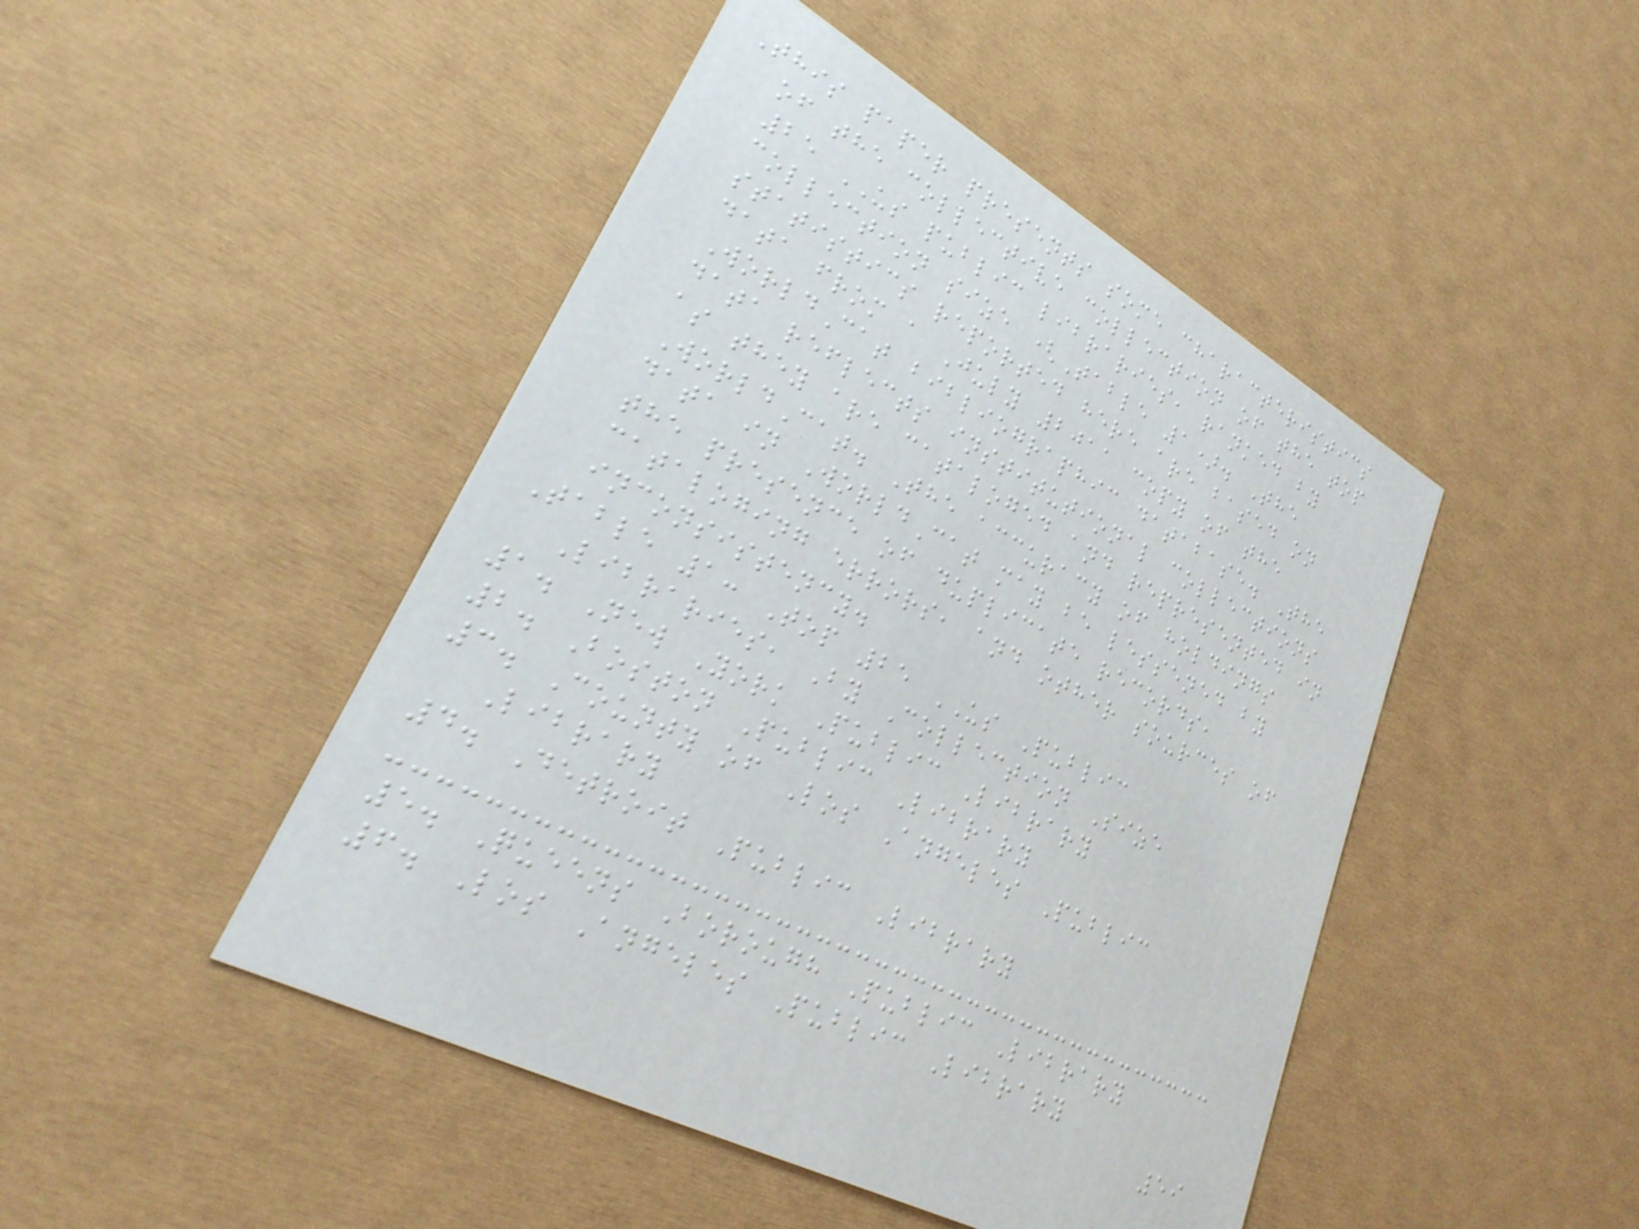This paper presents some characteristics
of the collective collection of the top
25 US public libraries, ranked by
collection size (Table 1). The
statistics reported here are based on
data from a July 2011 copy of the
WorldCat bibliographic database. The
data reflects institutional collections
as they are cataloged and represented in
WorldCat. The accuracy of holdings
data in WorldCat may be lessened by
the presence of duplicate records,
cataloging errors, and other sources of
inconsistency.
Table 1: Top 25 US Public
Libraries, By Collection Size
1. New York Public Library
2. Boston Public Library
3. County of Los Angeles Public
Library
4. Detroit Public Library
5. Queens Borough Public Library
6. Los Angeles Public Library
59
